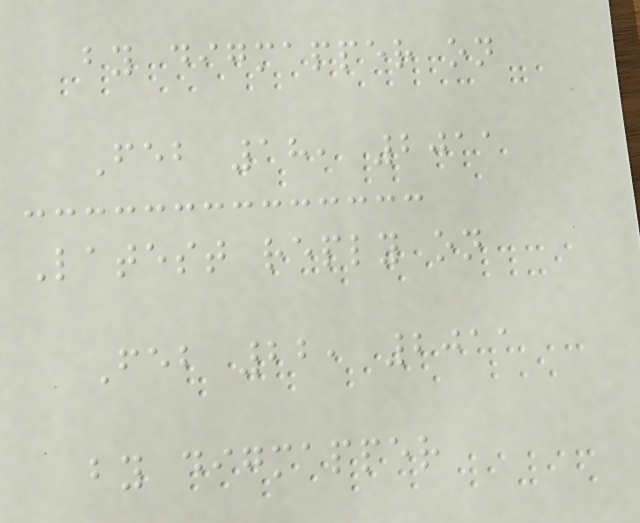by digmapper on
Feb 18, 2011
Latest reply on
Feb 22, 2011
by digmapper
